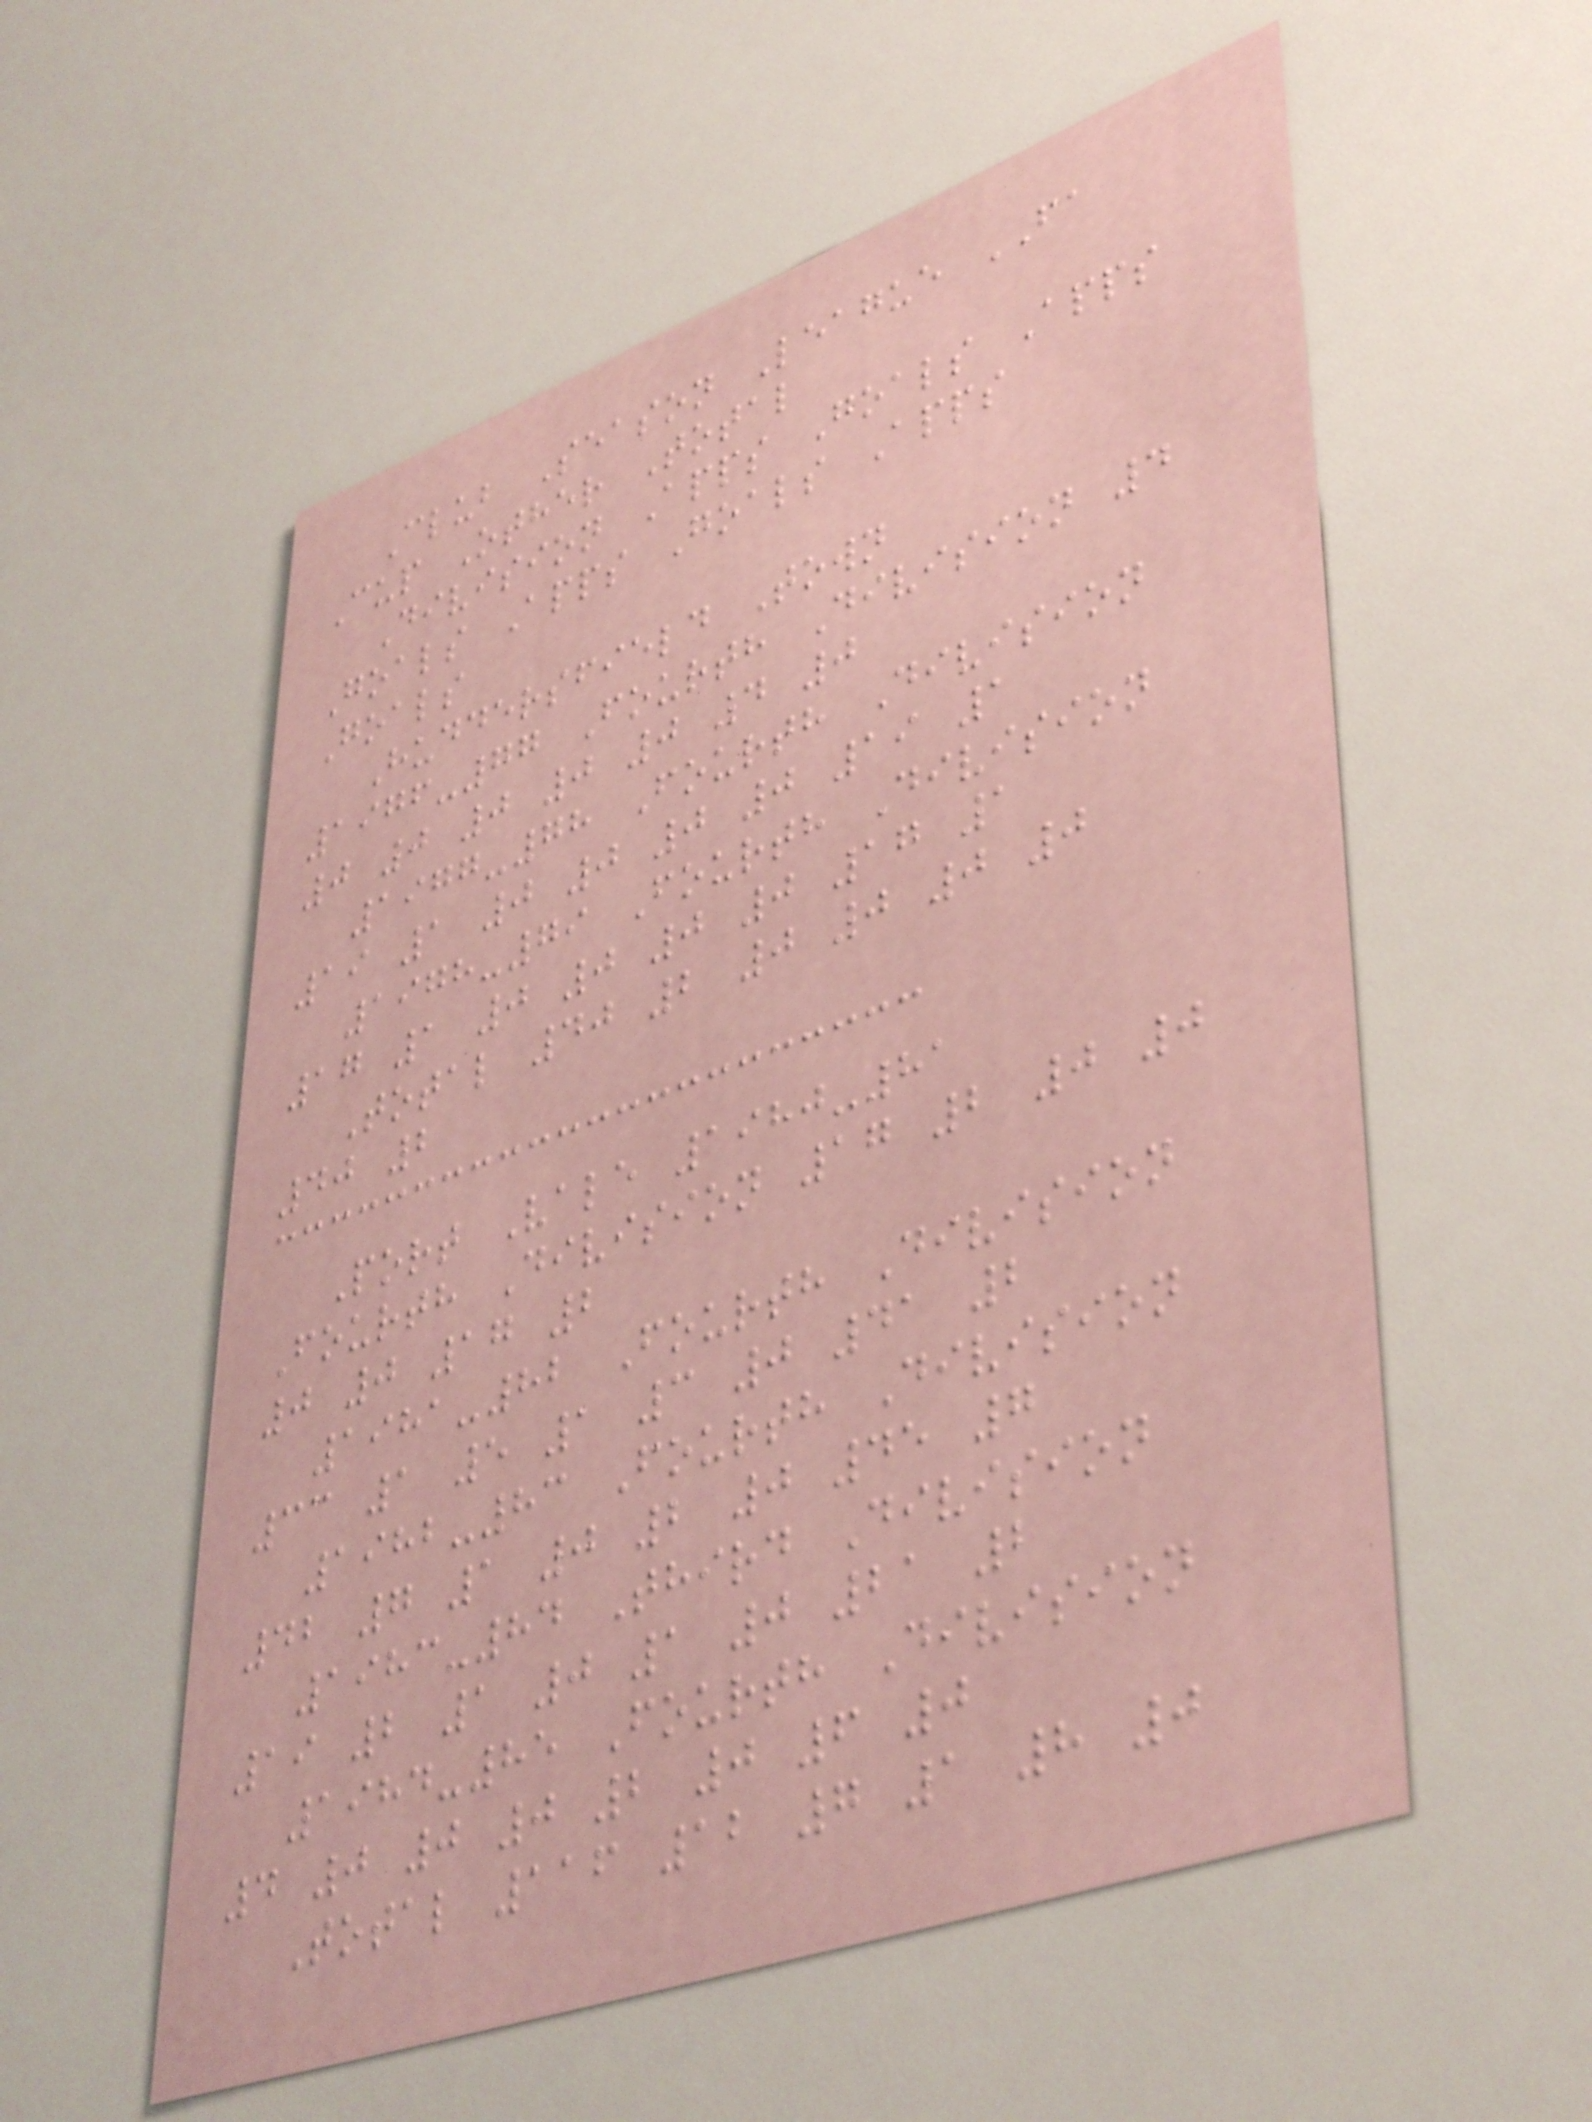Club Season League FA
Cup Other Total
Division Apps Goals Apps
Goals Apps Goals Apps
Goals
Huddersfield Town
1976-77 Fourth Division 4
0 0 0 0 0 4 0
1977-78 Fourth Division
19 1 0 0 0 0 19 1
1978-79 Fourth Division
17 1 0 0 0 0 17 1
Total 40 2 0 0 0 0
40 2
Port Vale 1980-81
Fourth Division 17 2 0 0
0 0 17 2
1981-82 Fourth Division
33 1 5 1 3 0 41 2
1982-83 Fourth Division
42 7 1 0 2 0 45 7
1983-84 Third Division
19 2 1 0 1 0 21 2
1984-85 Fourth Division
4 0 0 0 2 0 6 0
Total 116 12 7 1 8 0
